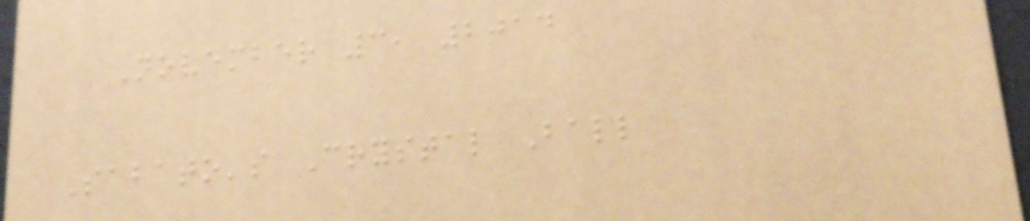November 3, 2014
Sabato's Crystal Ball
